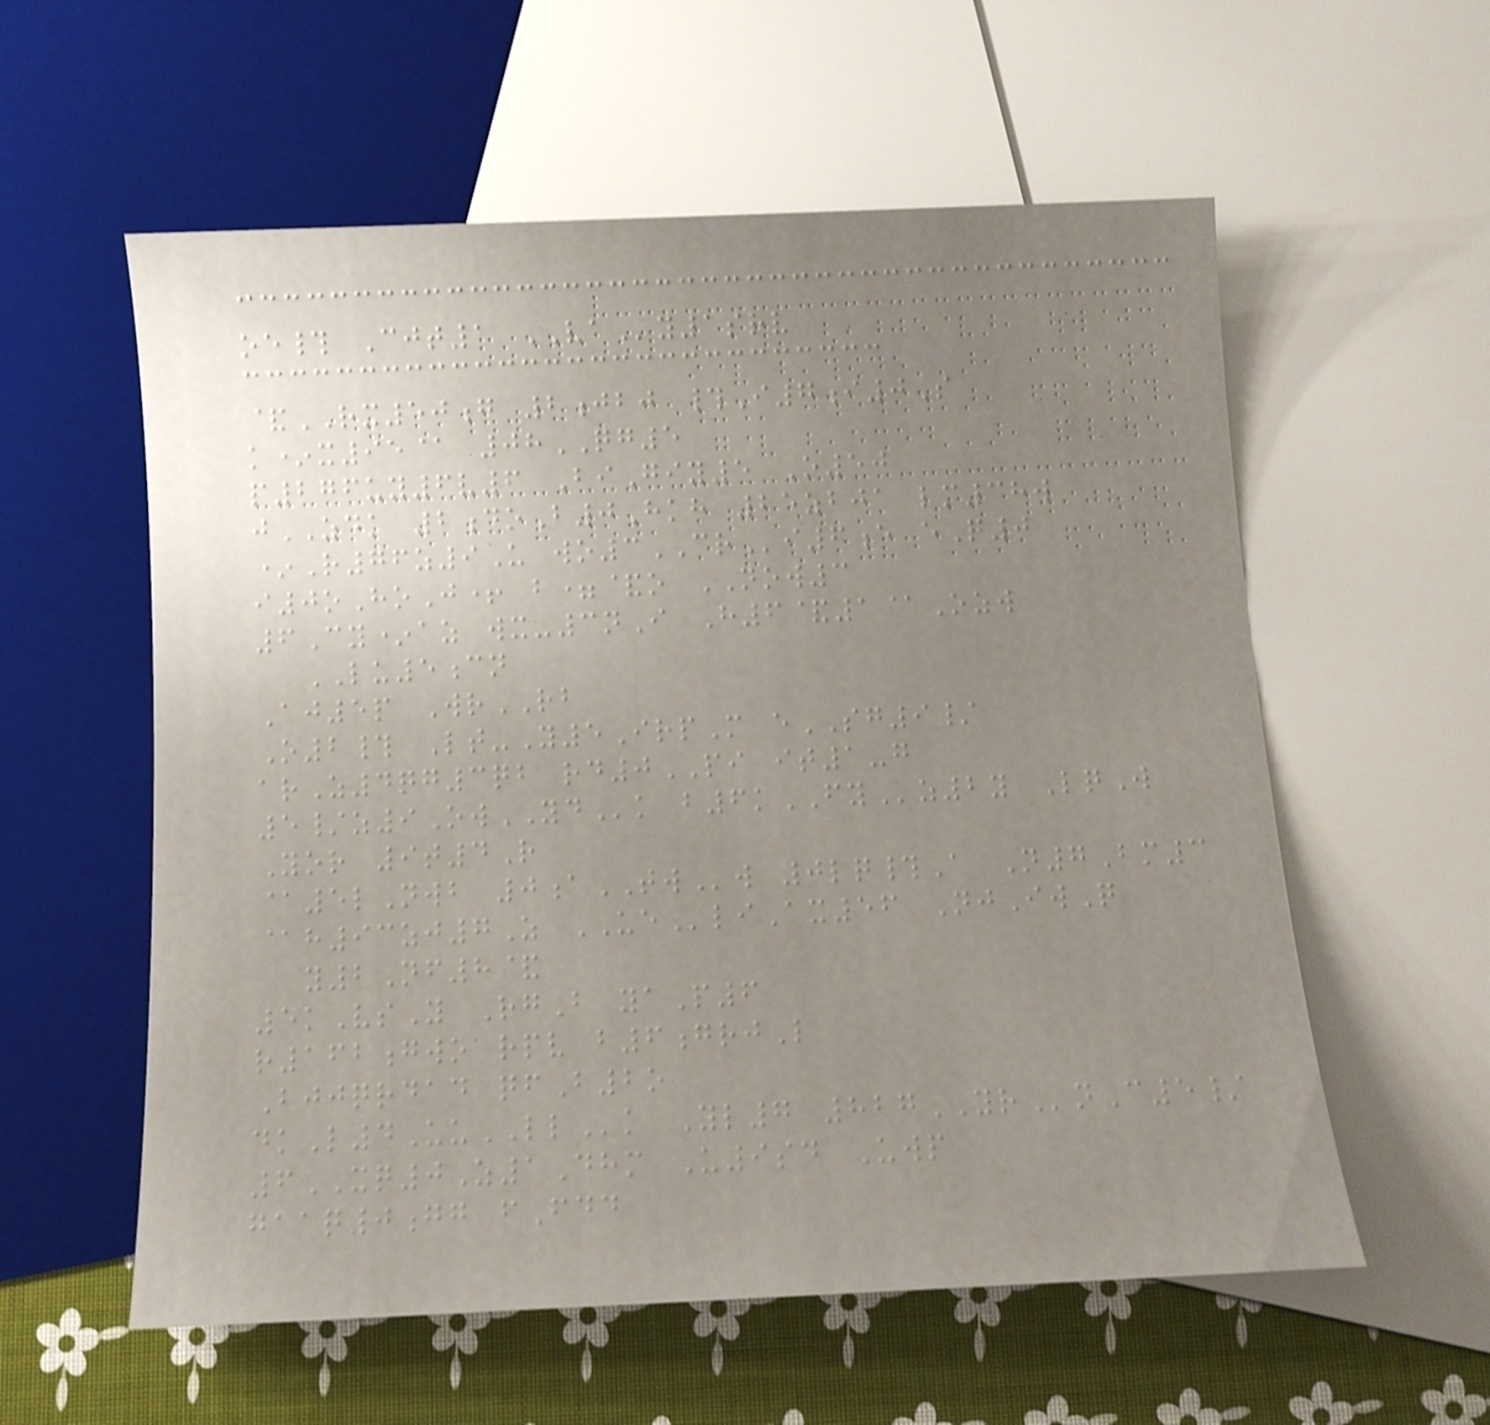oe# Cjt1 VAy1srv
&RX50g 2jbj #I7i0S
k*x95@ 08QG5
p276uy6v6 BiGiy5 O50
jZDK 2doB0Hkh 25zbja lm38w
*R76z9U wo3CRi6e eQ0
i0oHoJ+ b=&o NOW3
6Cy*az wx-3nI H6&1@Ozw
LU5cn
Aj5p WrRB
O2# Lt-Y5IrpM eSG9/
arZ4qg3qb rd0PI it1-g
5/z9OwYDk b6kFYz2y LqW
Yor 9t4R
@5lNwb 0aTWw 0lq#A N7Bm3
@h93zj7Z UEliAx56 NjIwQ
y2Nf8&
5kVsY RgB yaP6
r162gwo rpv b6grjL
Bjjqrdad qfB2o
dkL4UuLLk Yl7 827YRnC5/
6XQ0Z1Dhm U9sd Uwp
gaaq0gg fFdd
